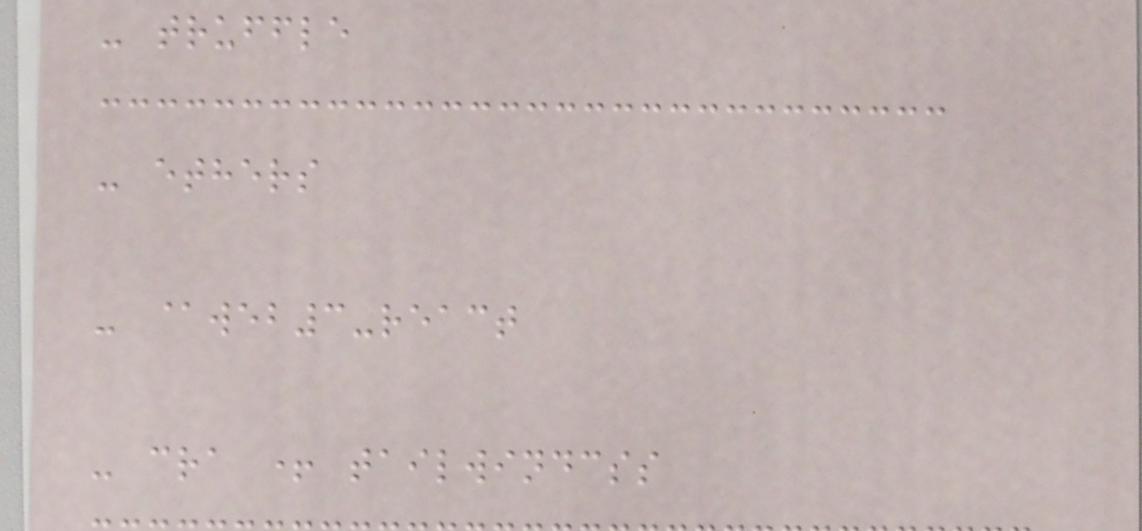- truffle
- ethers
- @web3-react
- cra + tailwindcss
